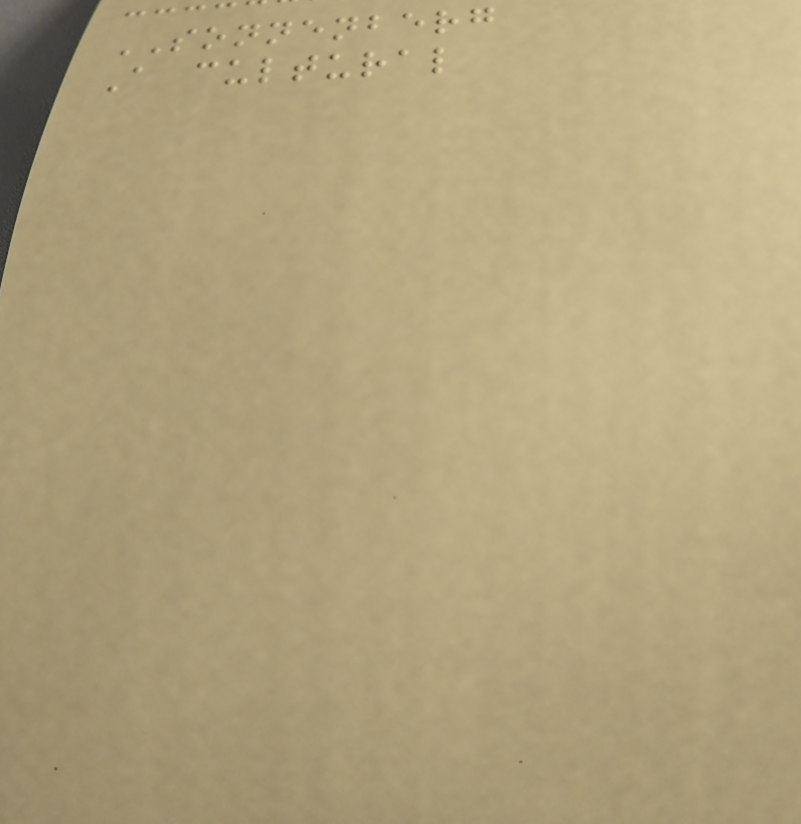SONNENBERG
A cultural
